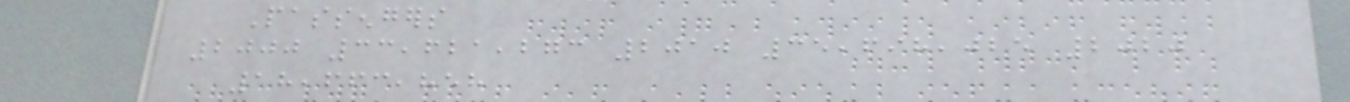Passengers
2000 33,621,273 2010 35,698,025 2020
18,663,858
